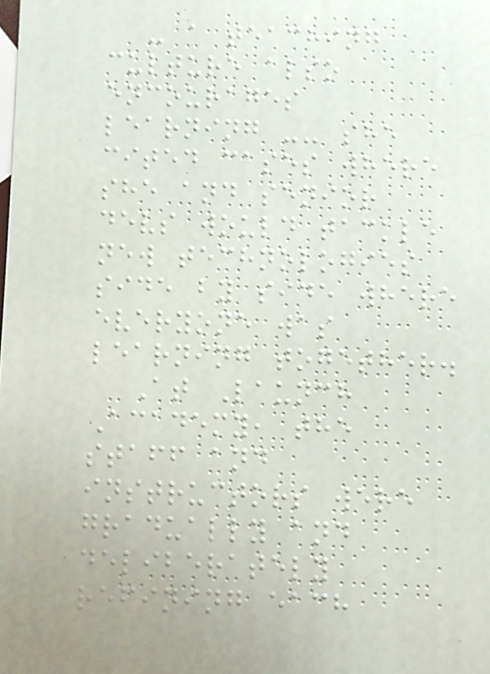- a teaching
culture also
encourages
learning -- she
cited cases where
she and senior
devs would tackle
new technologies
side by side where
everyone was
learning together.
At Launch
Academy, the
staff and
instructors were
gradually and
deliberately
refining each
